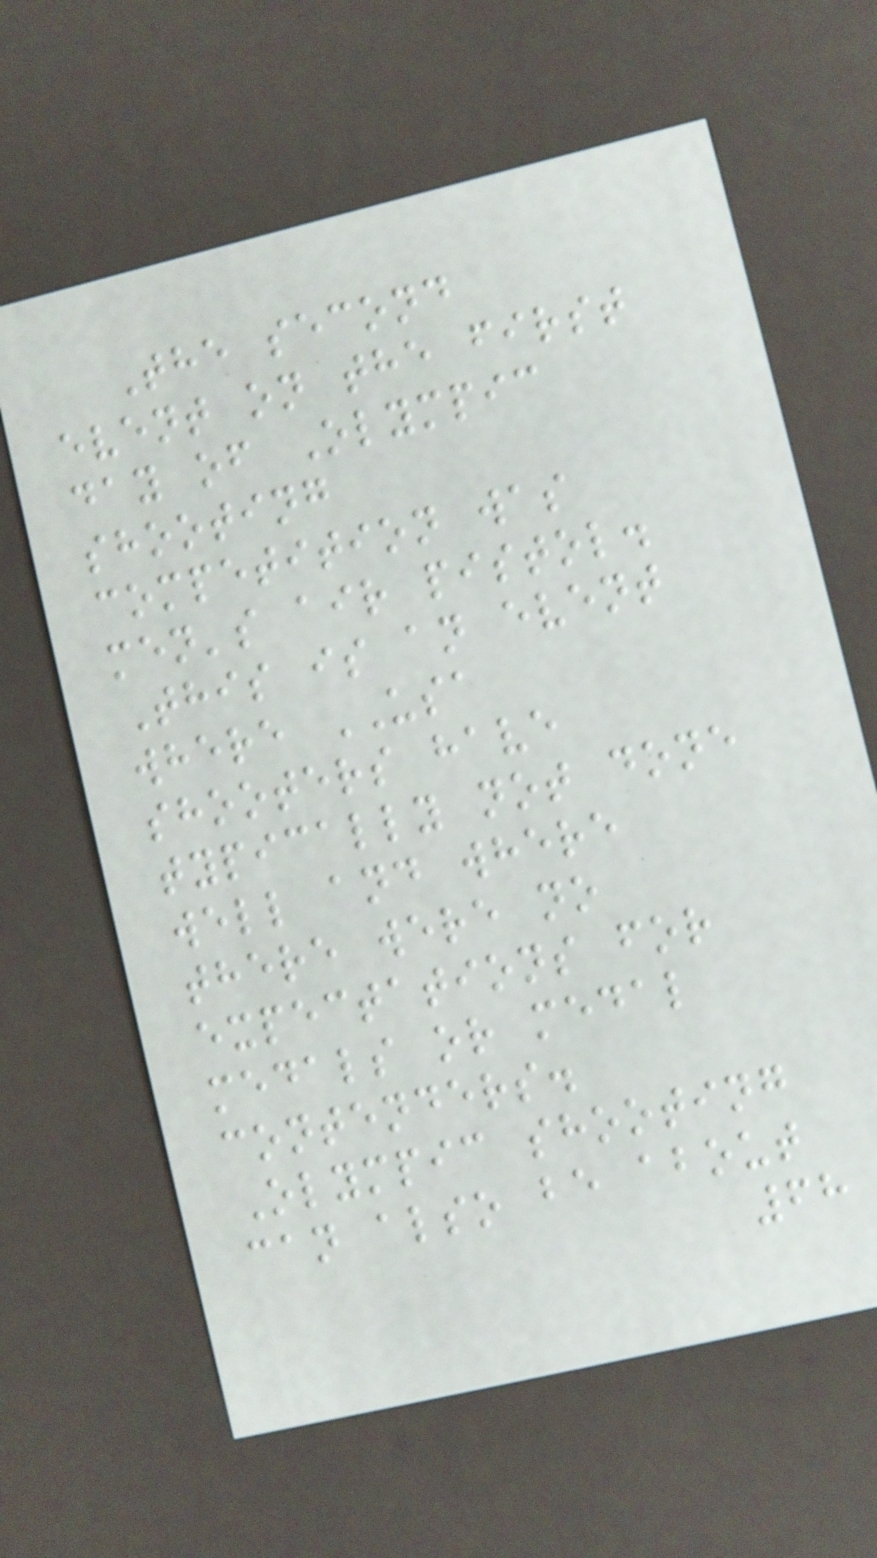The second
event on the first
day of Olympic
shooting
competition was
men's air pistol.
This is an event
where USA
shooters have
typically not done
well and where
there were no
expectations for
medals or medal
contenders.
Olympic shooting
can also be about
68
